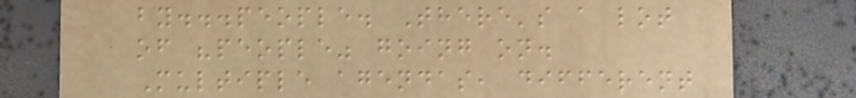by...people. There's a lot
of "people" going on.
Multiple agendas, different
